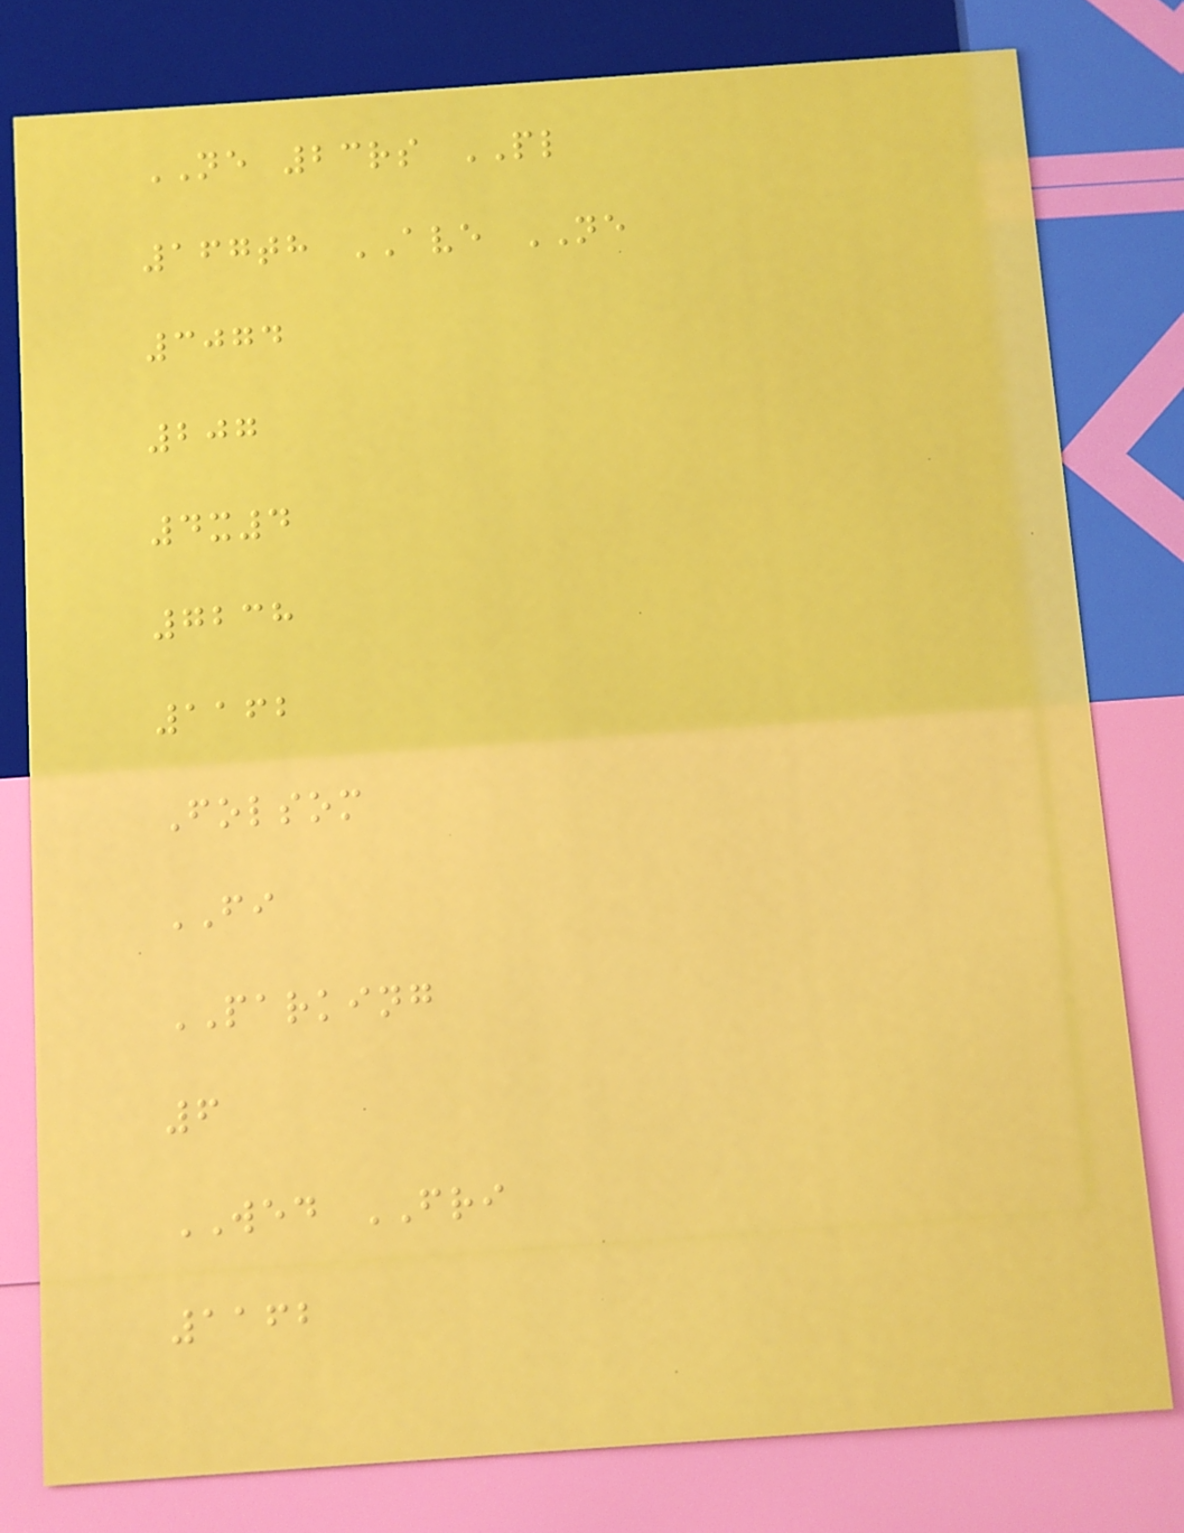NE 23rs PL
167th AVE NE
3074
207
4x4
7238
1162
Folsom
FI
PARKING
6
WED FRI
1162
